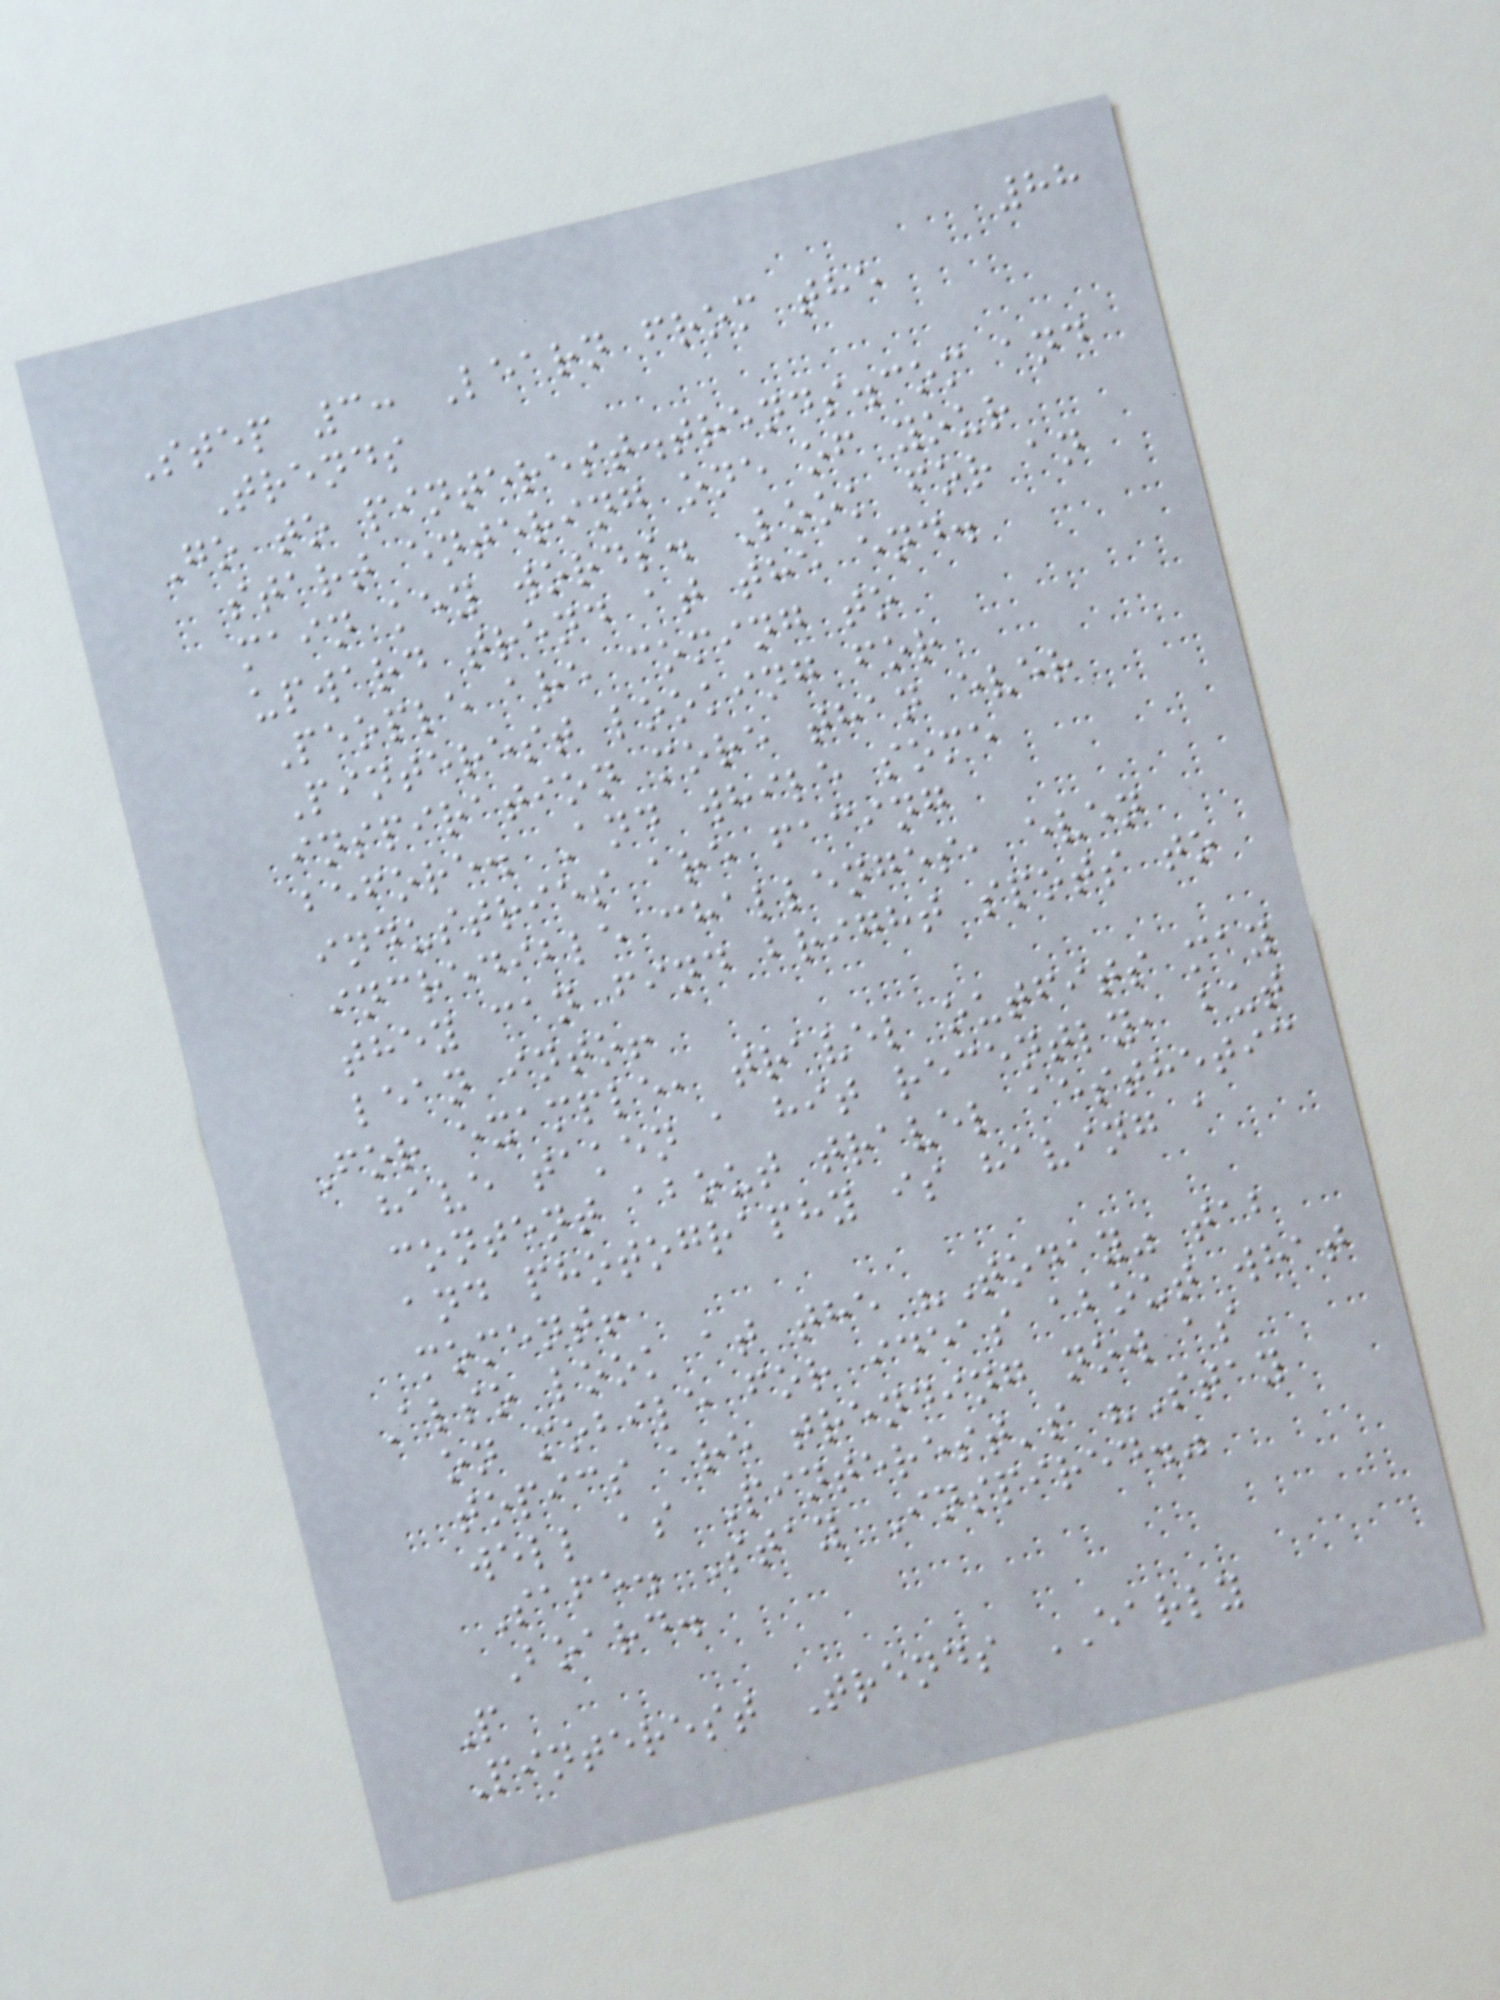88
Step 3: Learn from the
Trends
Go to pinterest.trends.com and
start entering one of your
main key words. Look for an
upward trend at the end.
People are coming to
Pinterest looking for
inspiration more than ever
before. And while some
industries are facing
incredible challenges, even
they can find bright spots to
lean into!
For example, travel outfits may
have taken a hit recently, but
content about travel aesthetic
and photography is having a
moment!
Also look at the "Today" tab
on mobile for ideas about what
topics are trending now as
well as Pinterest's "Stay
Safe. Stay Inspired."
Board.
P
Pinterest Trends EARLY
